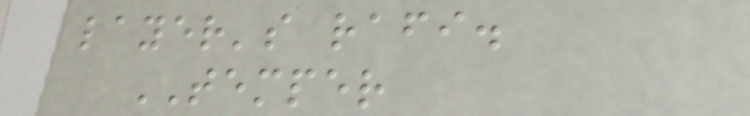layer's rafi.
TEMPER
